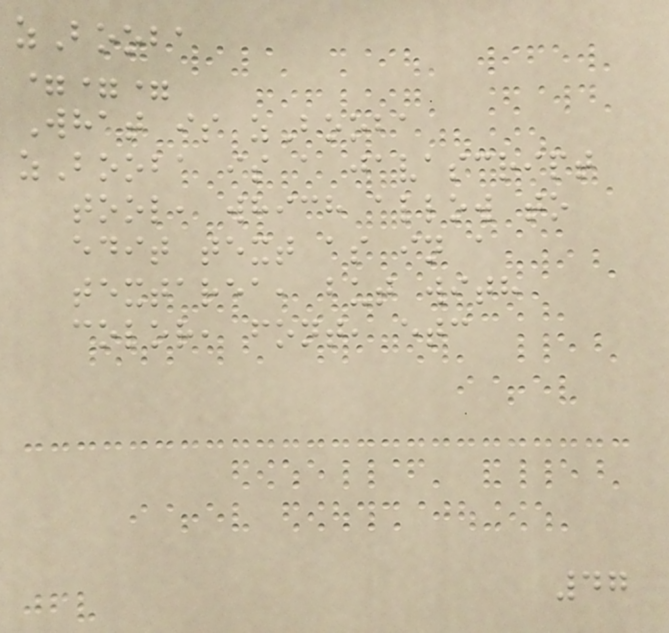zBooba
===
What is zBooba
zBooba is a javascript
tool, which allow to
edit text as in a
textarea, but with
color, font, etc
47
